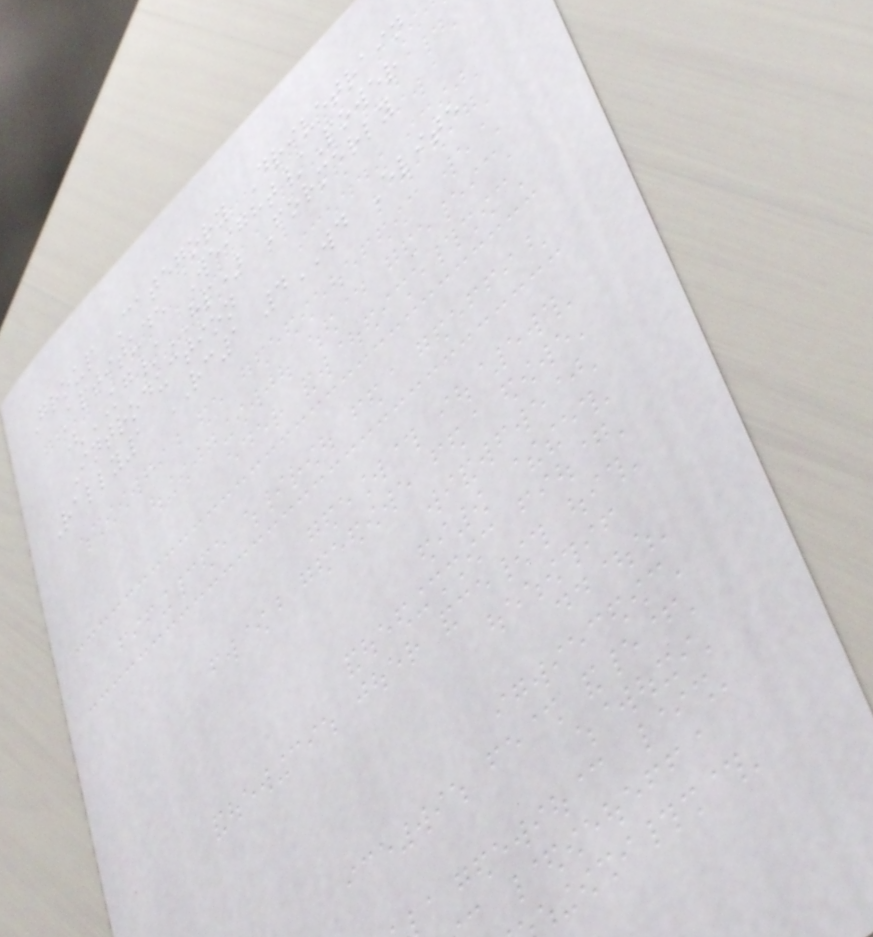Group Category Drivetrain
Aptitude Weight/Power
(KG/HP) Formerly
Introduction
Rally1 RC1 4WD Elite
